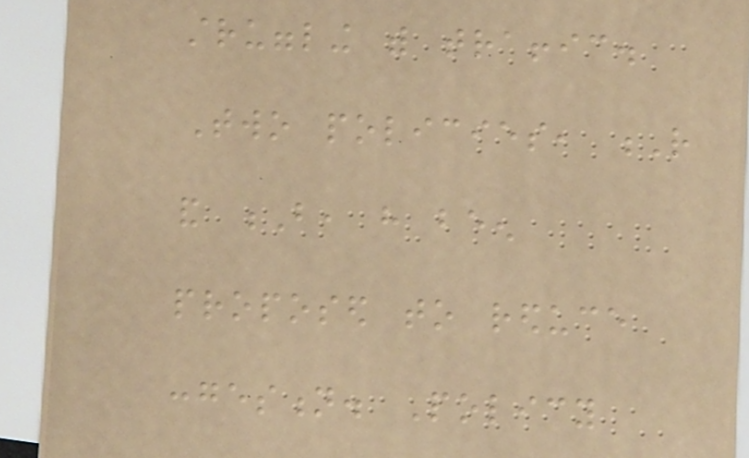struggling with traffic.
Two policies, R
and B, have been
proposed to reduce
congestion. Policy
